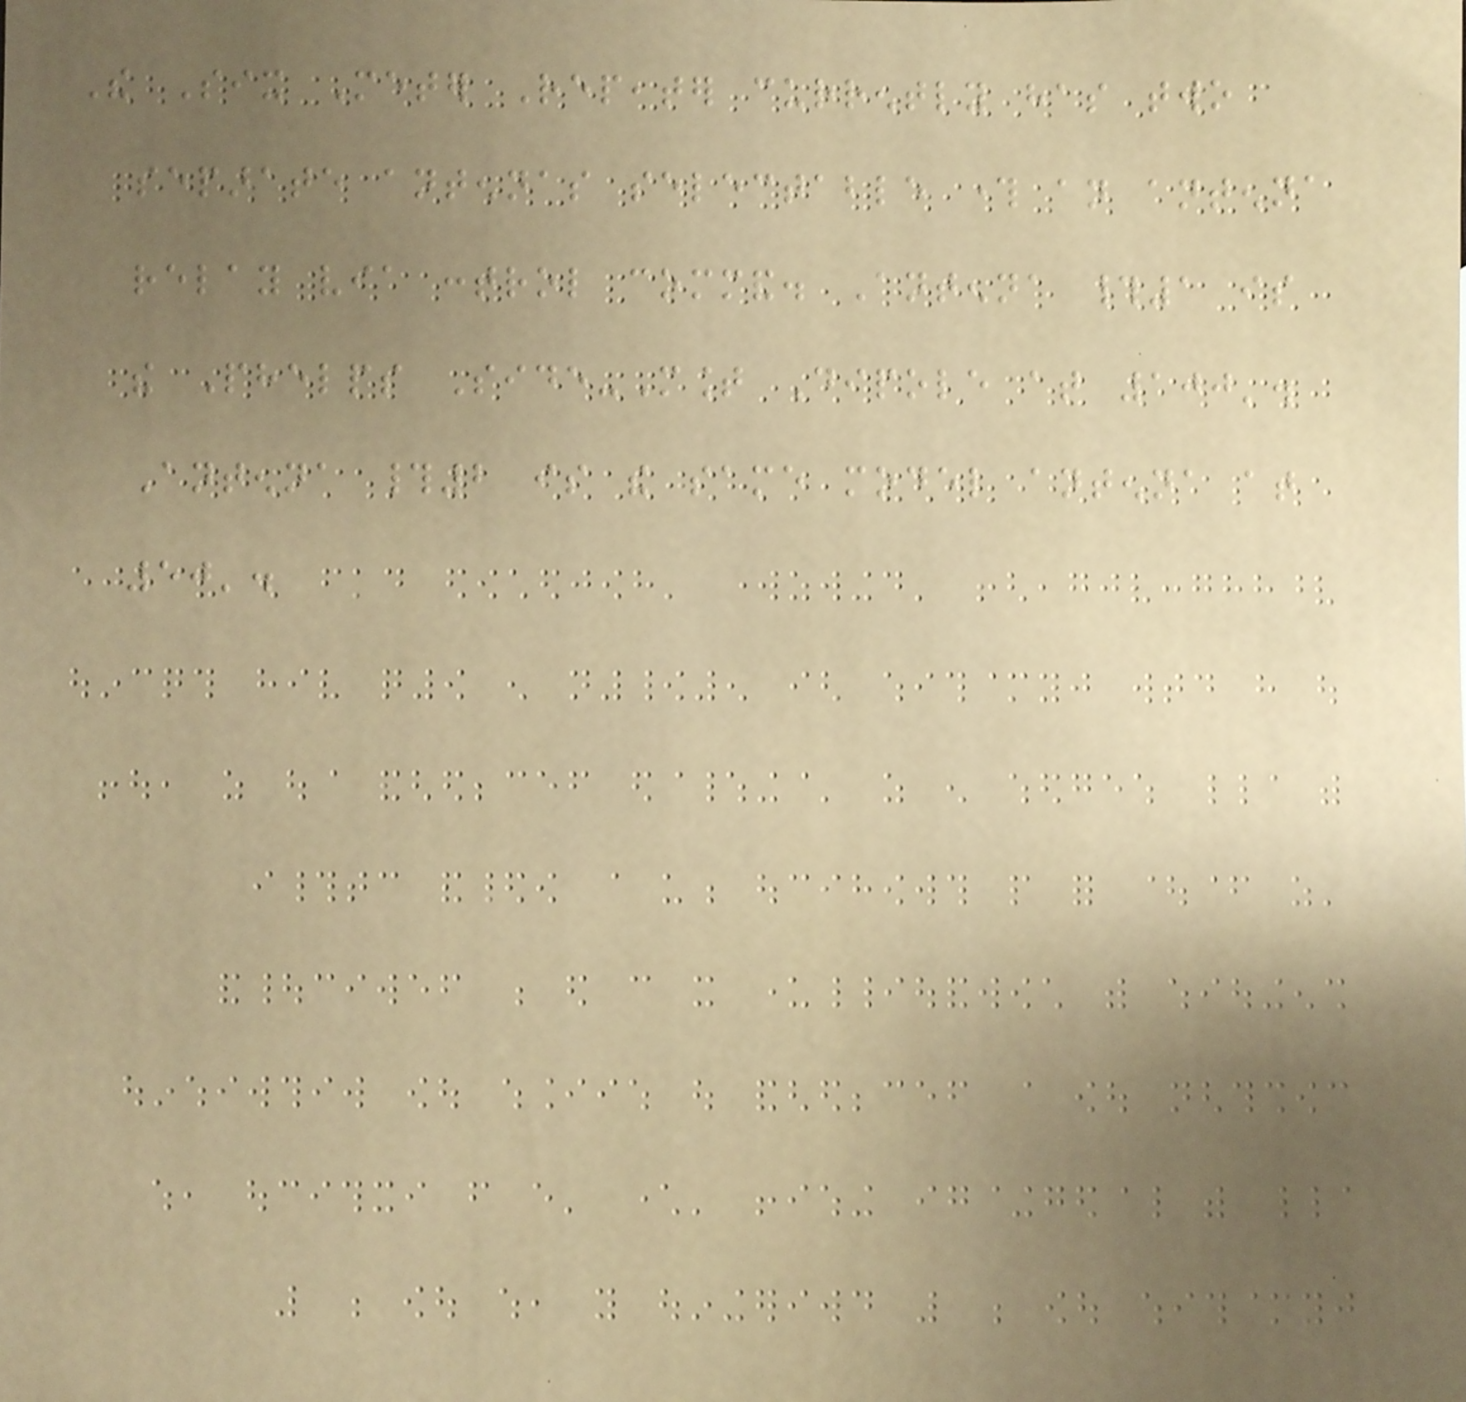The Six Meter Repeater currently has two
separate antennas selectable through an antenna
relay via control command. Antenna #1 is
the Phelps Side-Mount Dipole at 100'.
Antenna #2 is the same model antenna at
50'.
